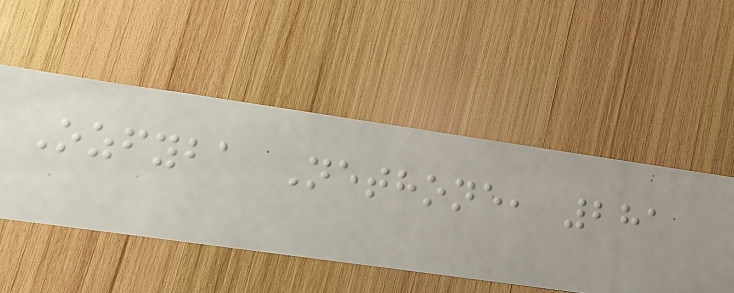Ozfyba Nethone, 281
